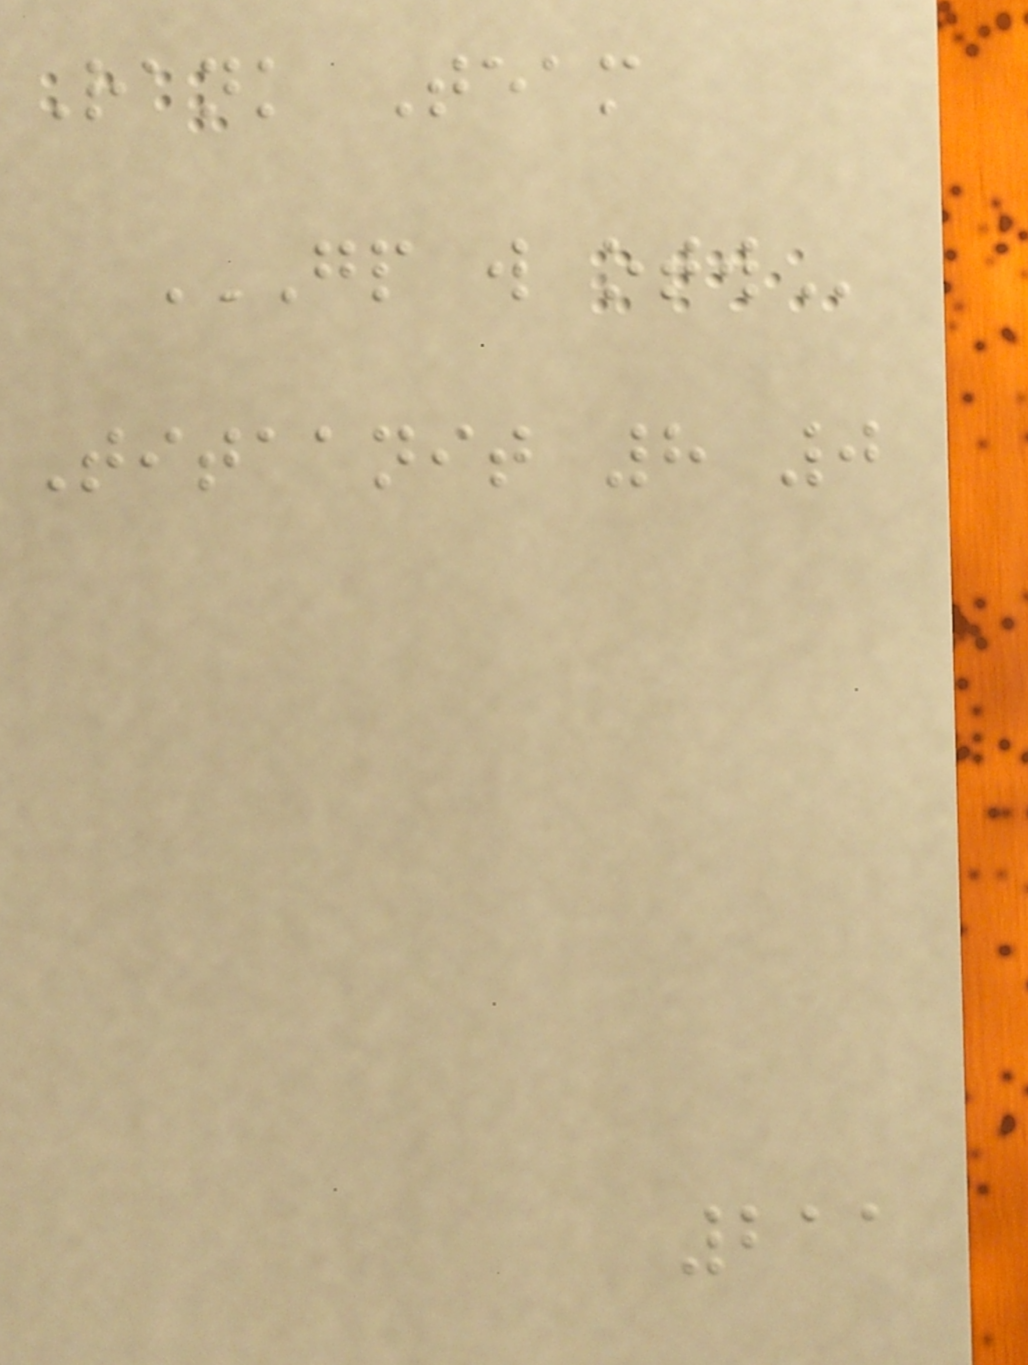Rank Team
GP W OTW
Titaanit 8 0
211
